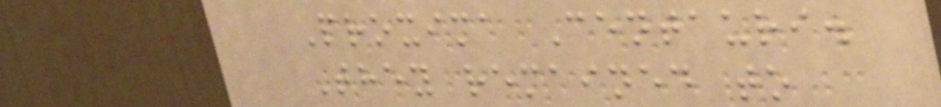Proxima Centauri.
They remained to
